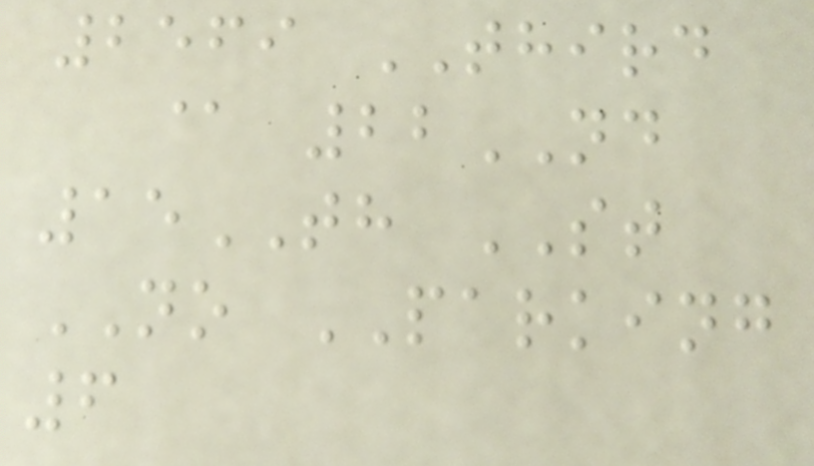2569 THIRD
@ 22ND
15TH ST
NO PARKING
6
